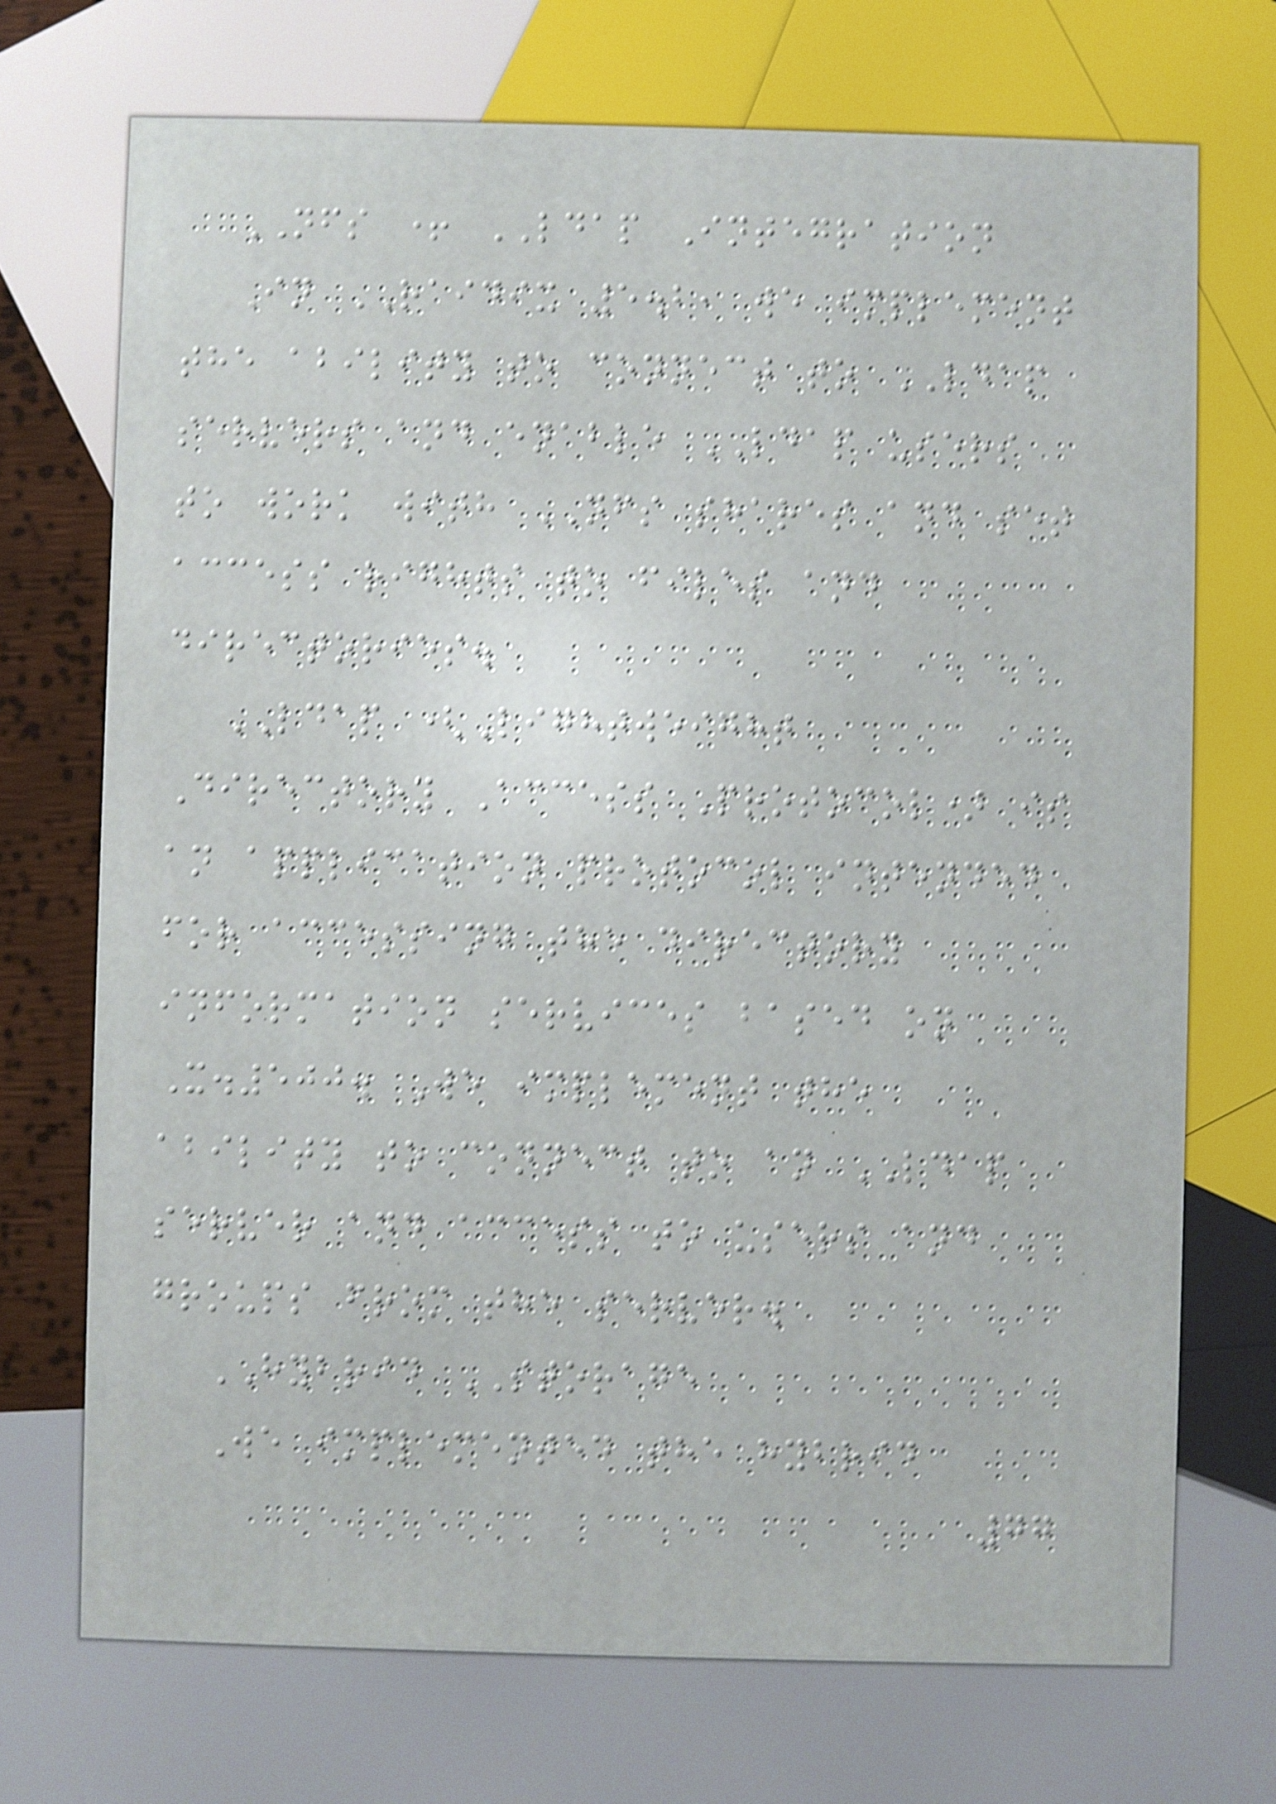NFS + LDAP Integration
In RAIDIX 5.2, we implement
the ability to connect to LDAP
servers and enable LDAP users
to work with NFS shares and set
access rights to files and
directories.
LDAP (Lightweight
Directory Access Protocol) is
an application protocol intended
for accessing the directory
information services based on
X.500. We implement the
ability to connect to an LDAP
server and access to users and
groups from the server.
HYBRID STORAGE
We implemented the hybrid
77
